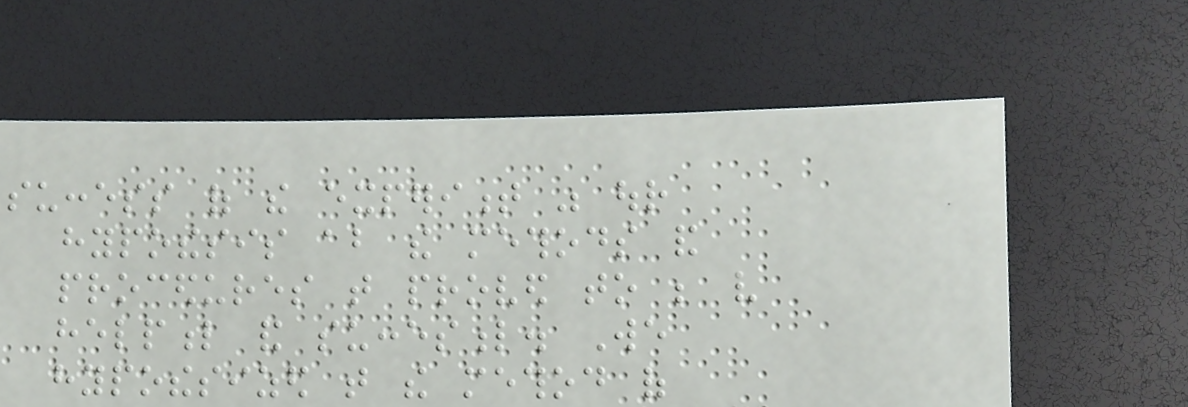success of the experiment was our
hypothesis about the methods and
procedures that proved to be very
helpful and succesful. We
hypothesized that the method of
